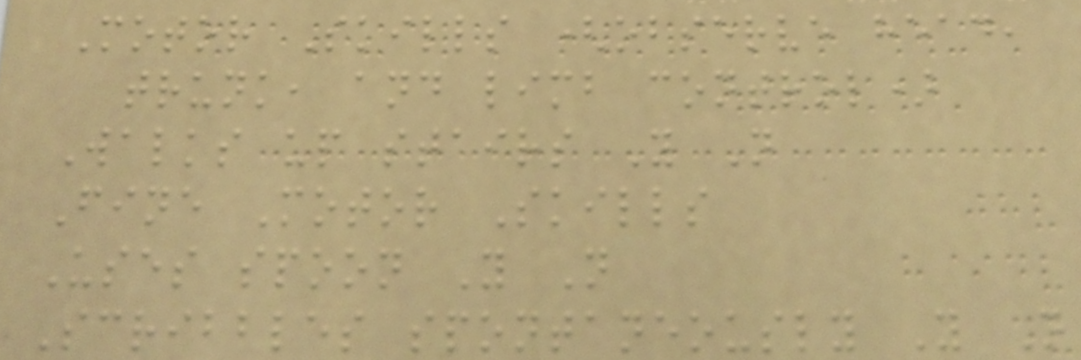Motor Skills (observe head,
trunk, and limb control)
Walks up stairs Y N
Fine Motor Skills
Uses spoon Y N
Scribbles spontaneously Y N
